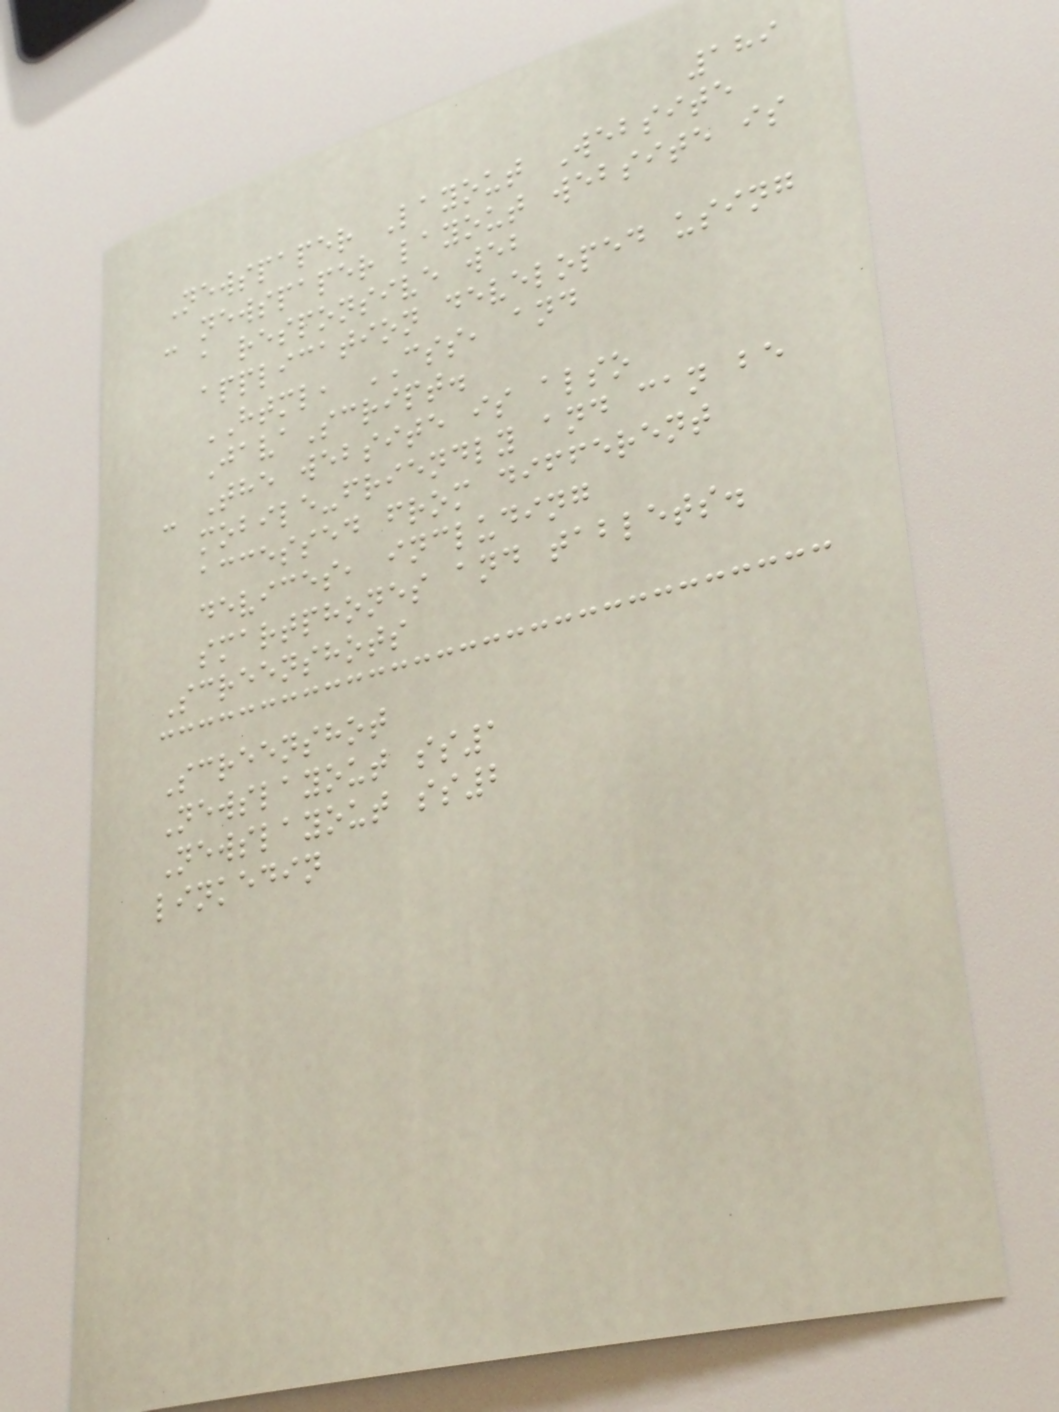189
Newspaper Layout Website
- newspaper layout website is
a responsive web
application developed using
HTML, CSS, and
JavaScript.
- The website is also
mobile-friendly and can be
accessed from different
devices, including
smartphones and tablets.
Screenshots
Screenshot
Newslayout ss1
Newslayout ss2
linkedin
